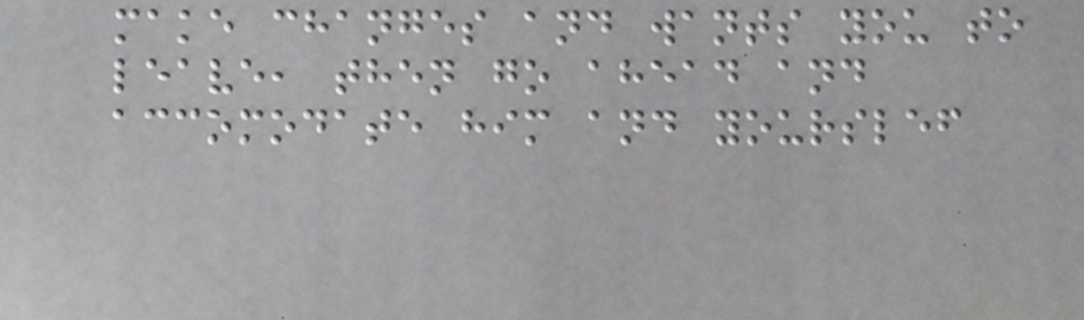make changes and wants you to
leave, then go ahead and
accomodate him and yourslef
